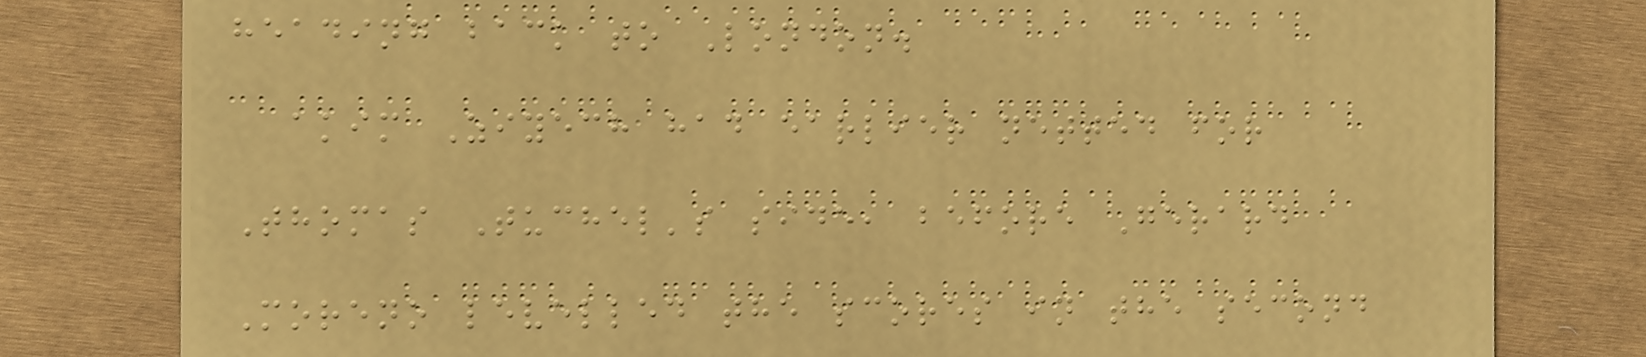heading back to London.
akim Ziyech had earlier netted for
Thomas Tuchel's side, before Gerard
Moreno levelled the scores in the second
